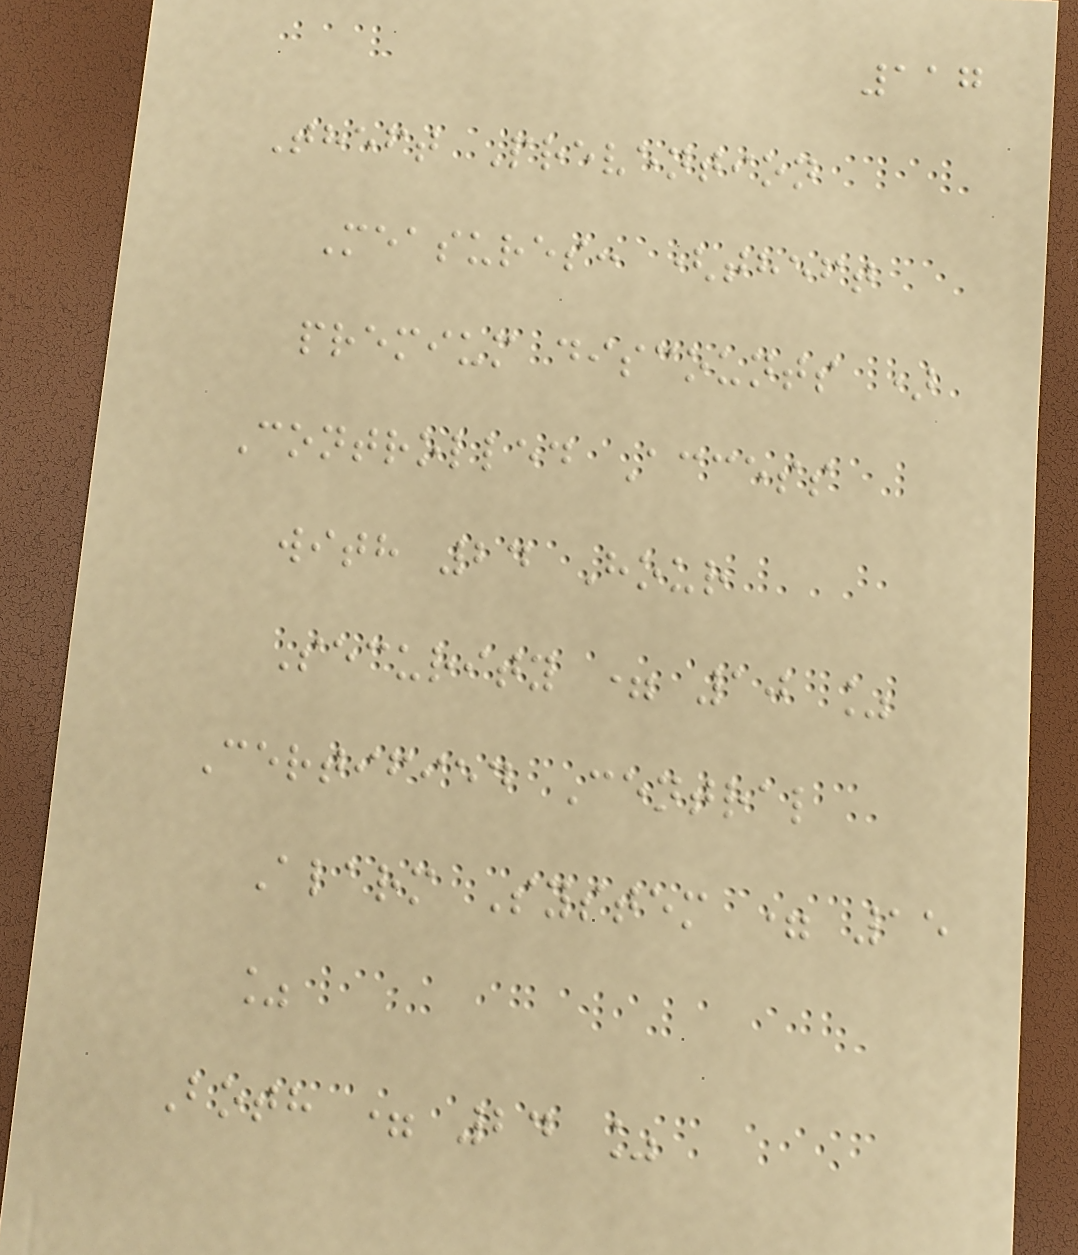117
Theft Prevention
Measures: (theft
premium discounts )
Controlled Access
with 24 Hour
Security = 10 %
Certified Central
Alarm System = 15
%
Both = 24 %
